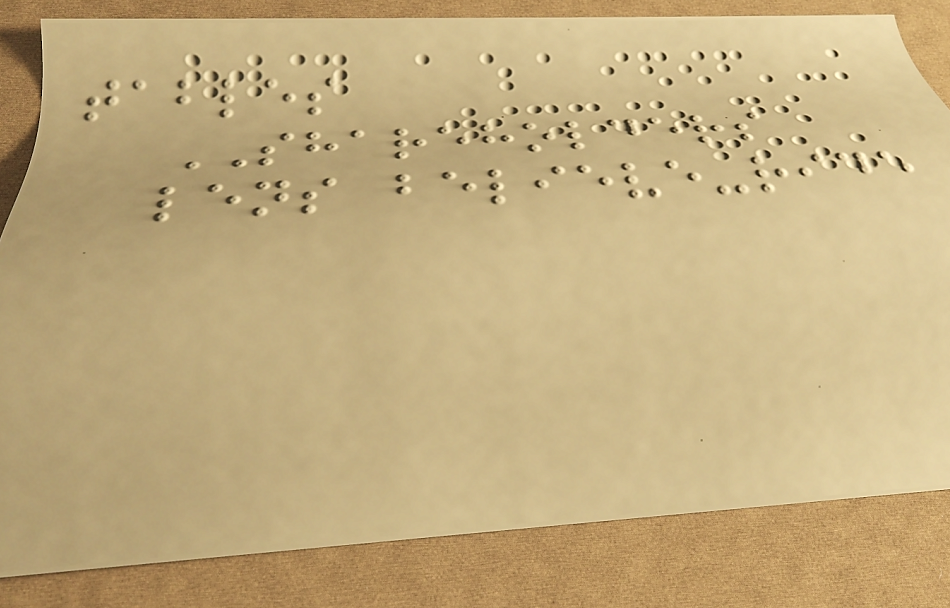tables
SHAREHOLDERS
lens believe-ride
